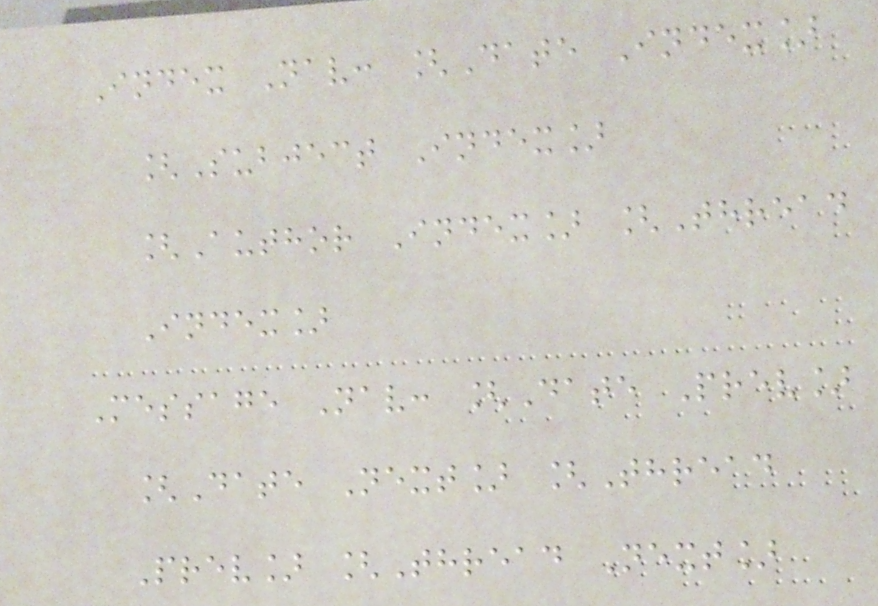Index Nav: [Date Index]
[Subject Index]
[Author Index] [Thread
Index]
Message Nav: [Date Prev]
[Date Next] [Thread
Prev] [Thread Next]
